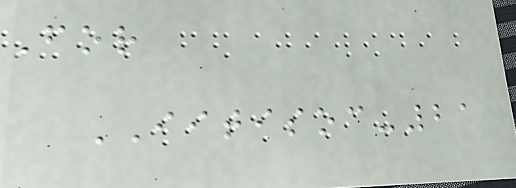For
IITISOC-21
